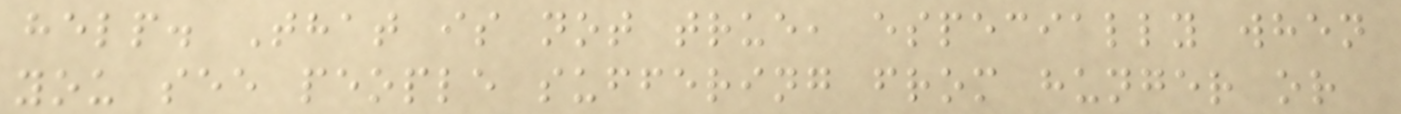help. That is not true, especially when
you see people suffering from hunger or
